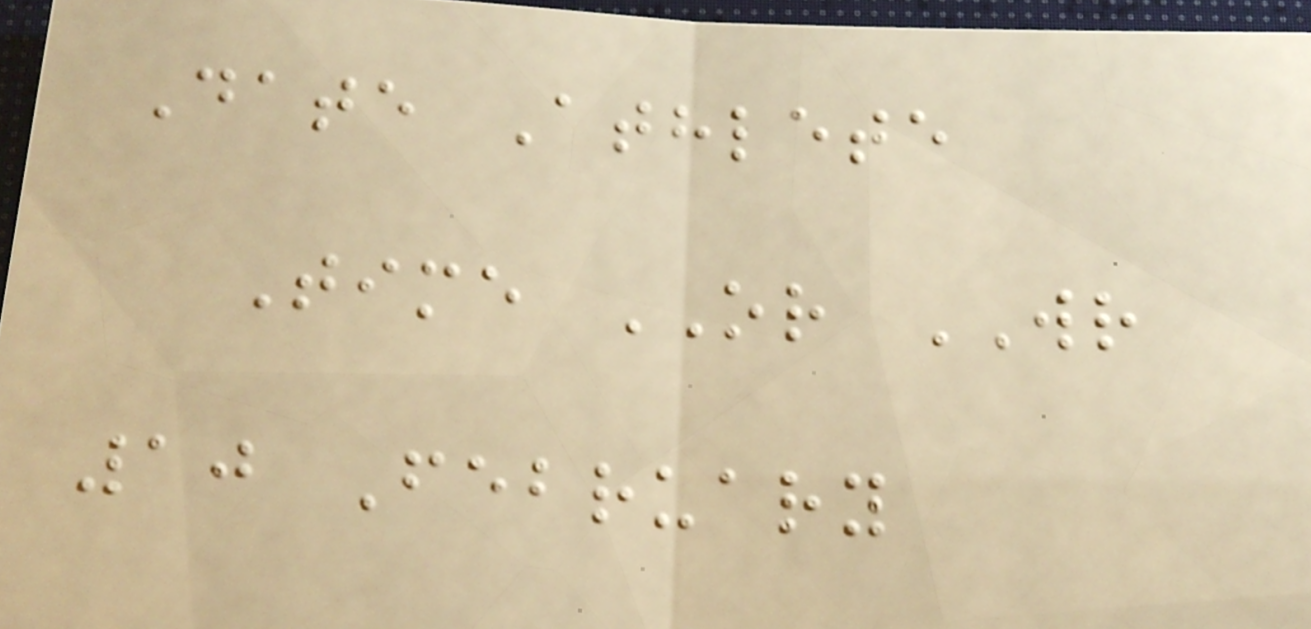Date Athlete
Time OR WR
10 February
